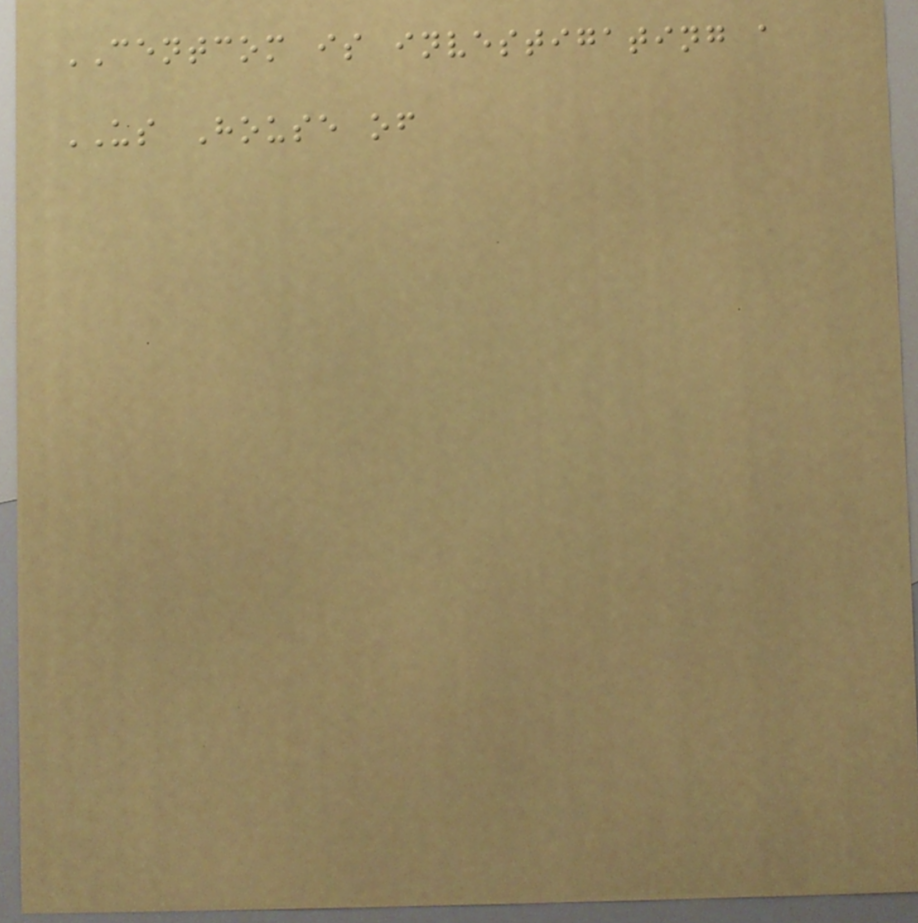CENTCOM is investigating a
US House of
